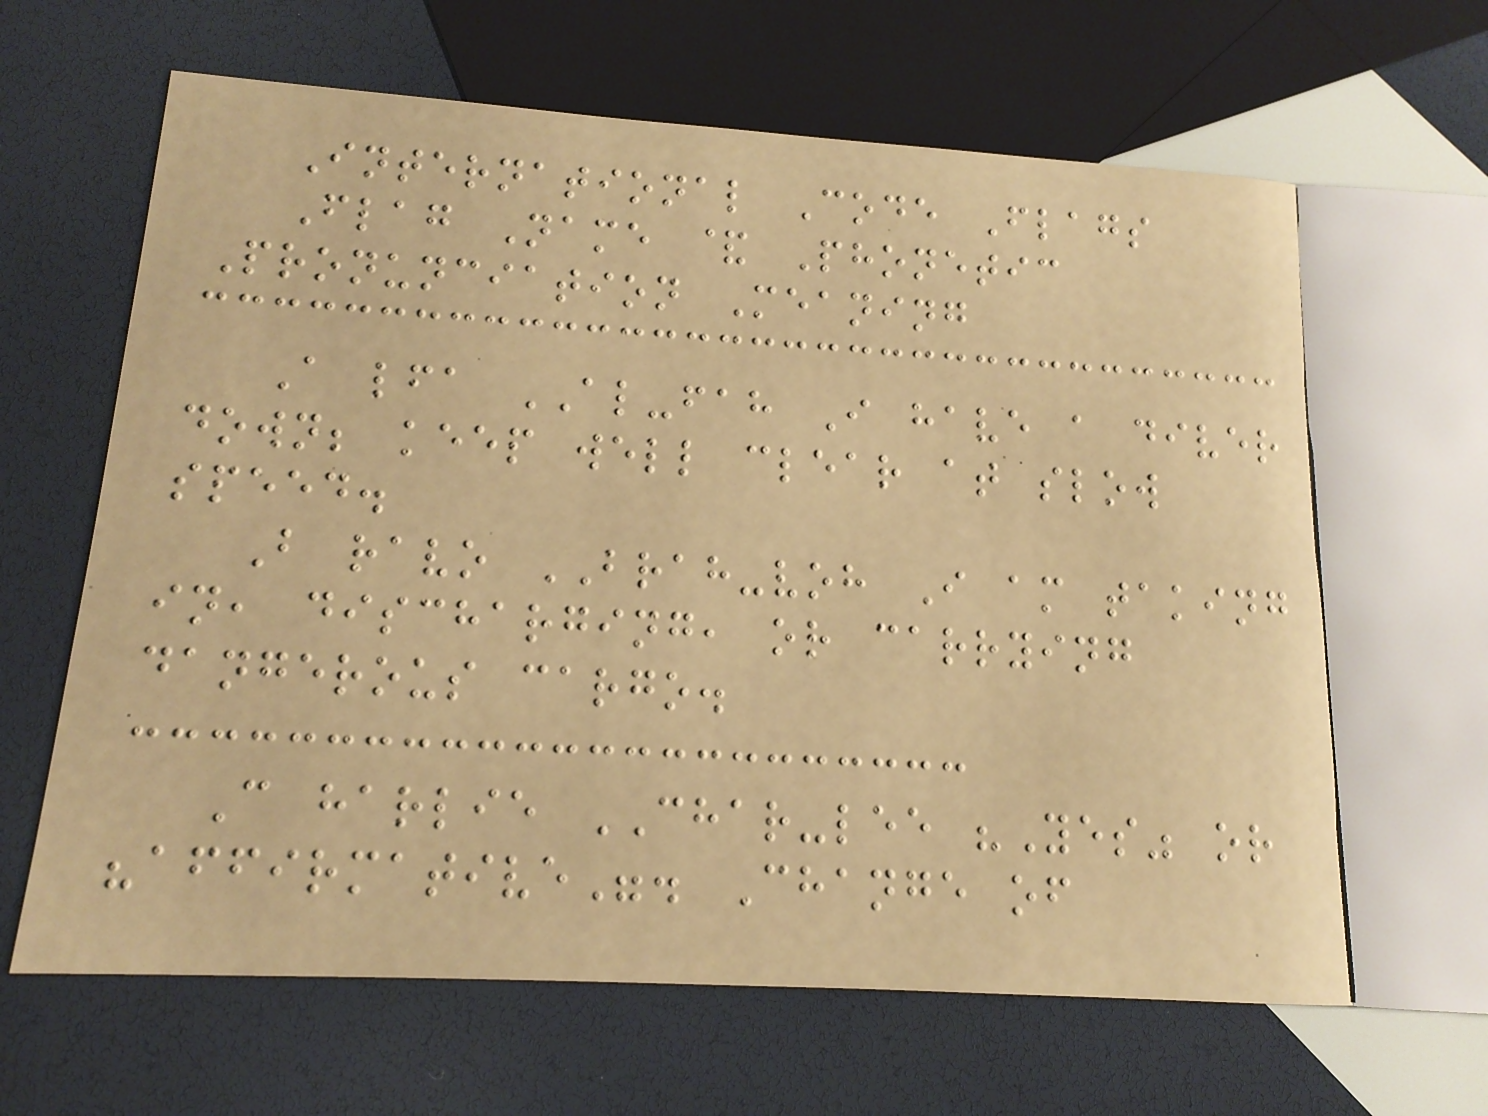International Code Flags
Flag Name & Phonetic
Pronunciation Meaning
A lfa AL-fah I have a diver
down; keep well clear at slow
speed.
B ravo BRAH-voh I am taking
in, discharging, or carrying
dangerous cargo.
C harlie CHAR-lee "Yes" or
"affirmative". Change of
